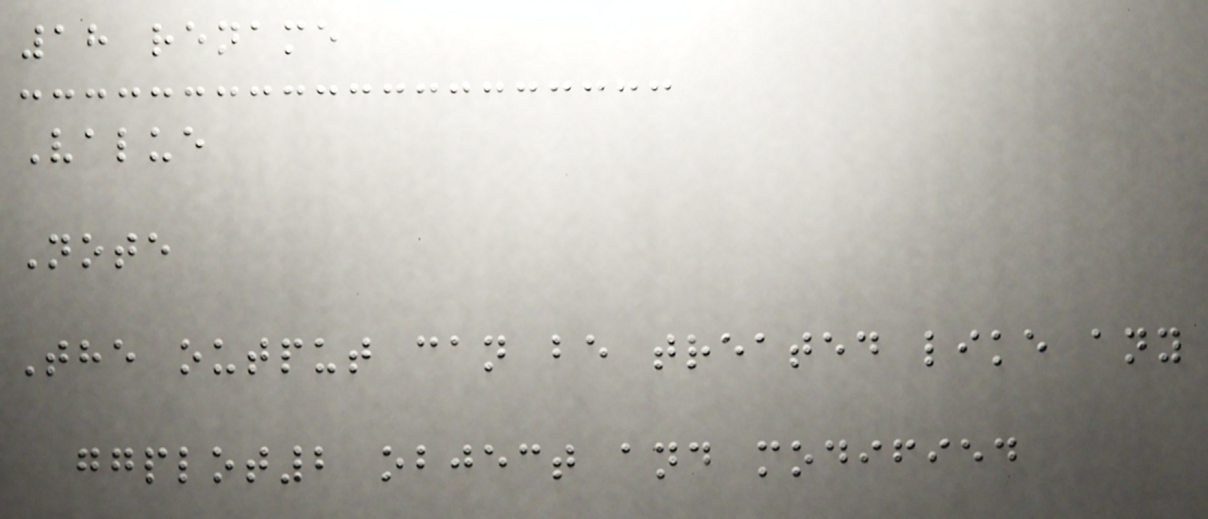18 rename
Value
Note
The output can be treated like any
ggplot2 object and modified
